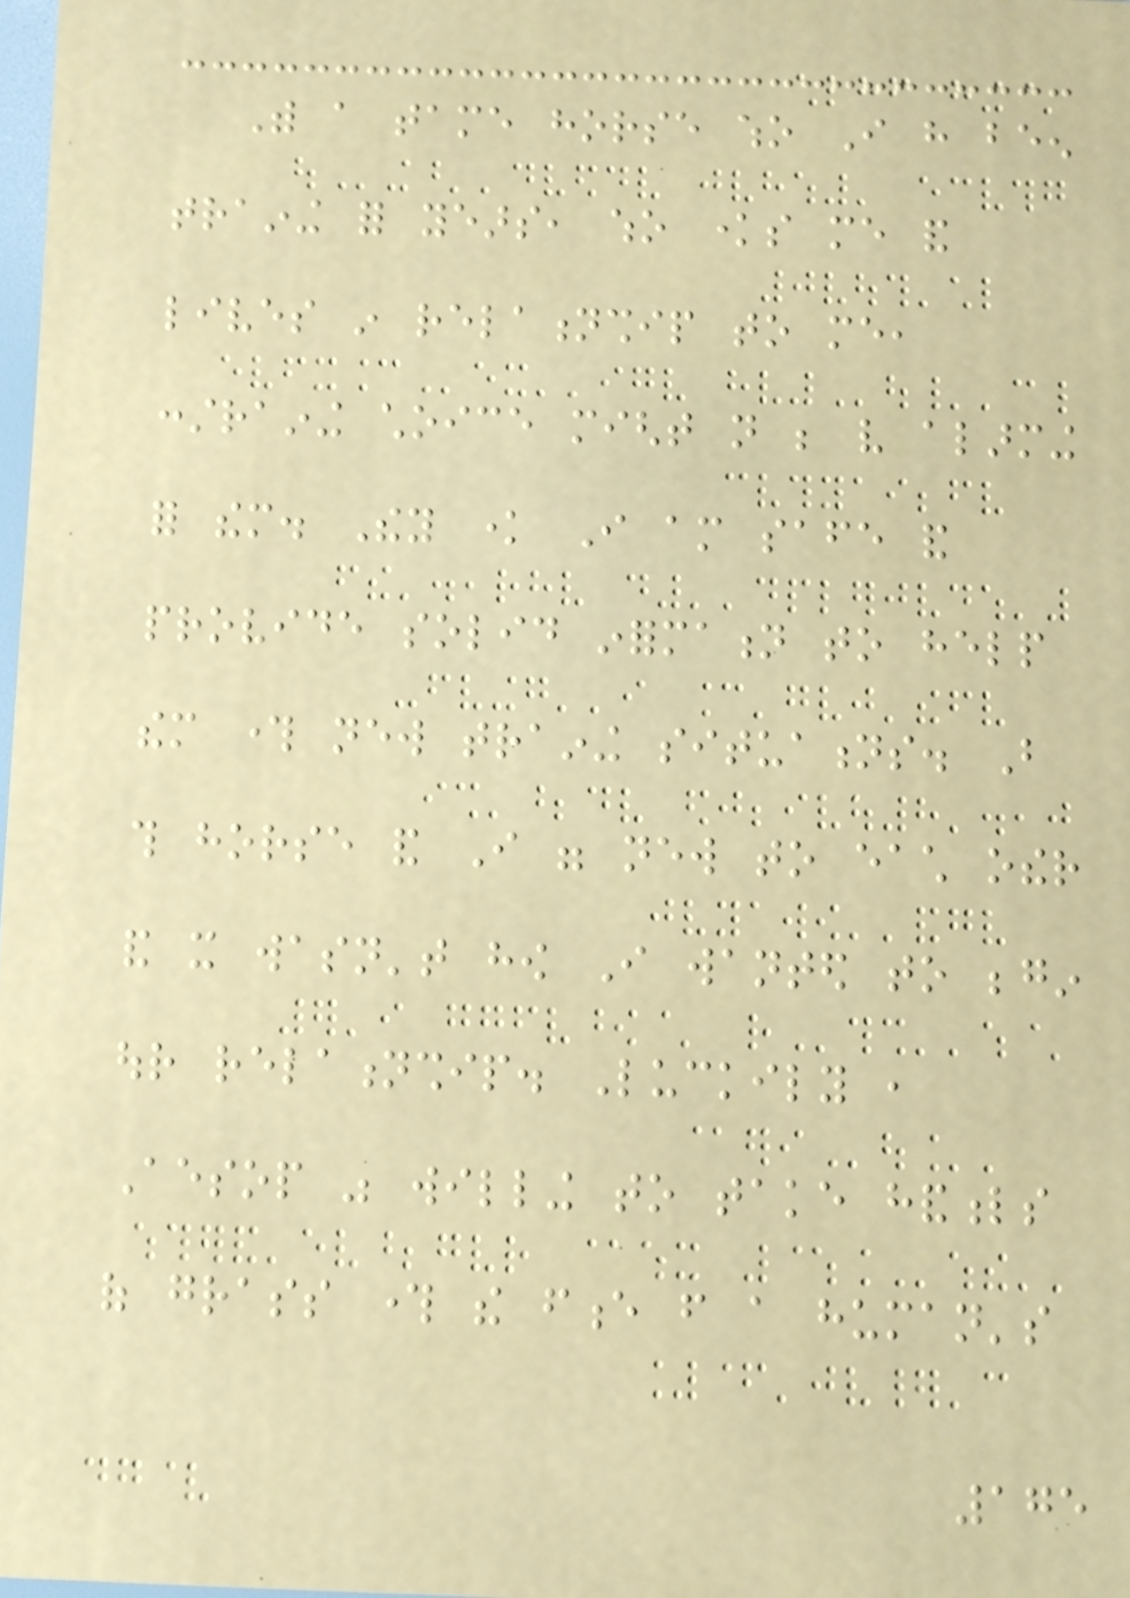With a tame horse who I have been
training for years, who knows me and
lives in relationship to me,
constraining choice might not be very alarming
for them. They know I am safe and
provide solid information to help
them through new training situations. But
this horse and I were new to each other
and it wasn't how I wanted to begin
our relationship. Luckily ,
Aesop was willing to take handfuls
of grass through the fence from a human's
175
